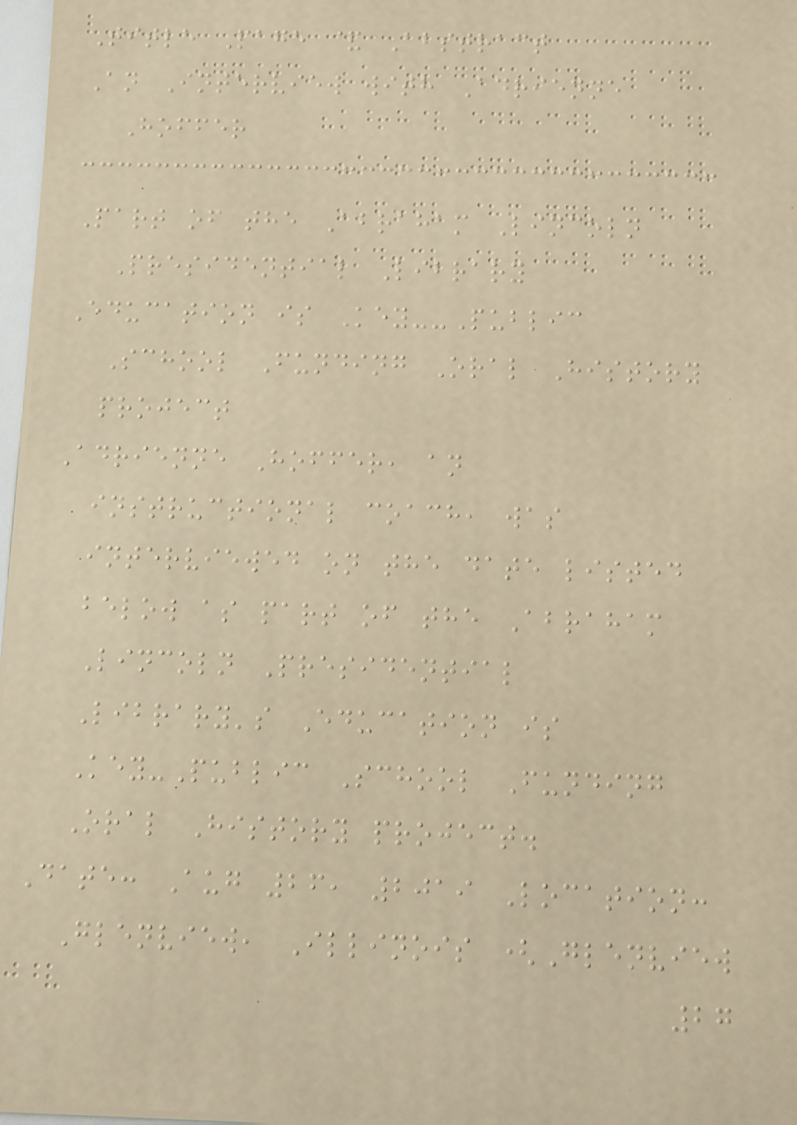Title Page & Abstract
An Interview with Adrienne
Hoffer
Part of the Abraham Lincoln
Presidential Library
Education is Key--Public
School Funding Oral History
project
Adrienne Hoffer, an
instructional coach, was
interviewed on the date listed
below as part of the Abraham
Lincoln Presidential
Library's Education is
Key-Public School Funding
Oral History project.
Date: Aug 26, 2019 Location:
Glenview, Illinois (Glenview
27
